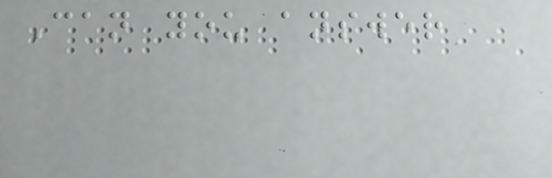Can you answer
